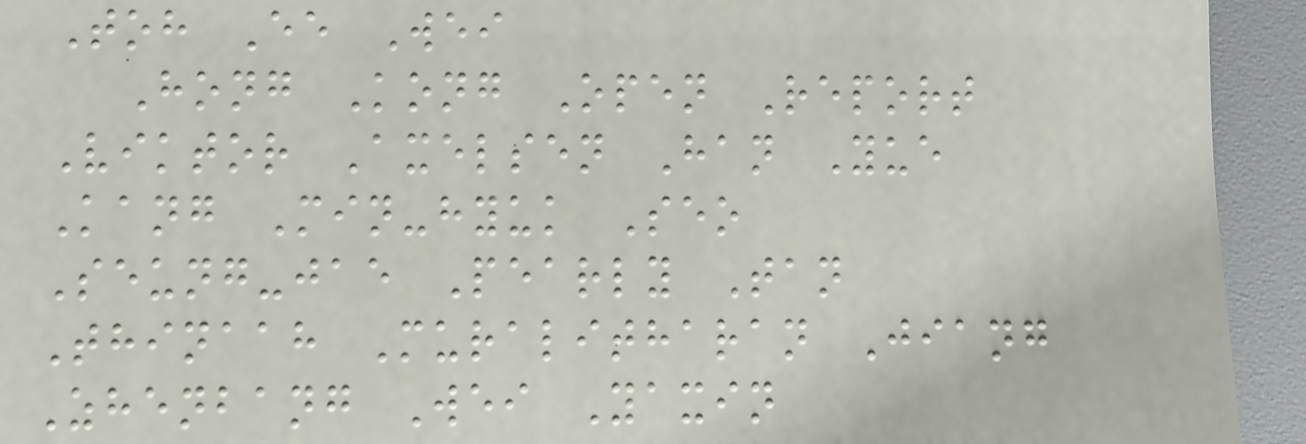Toh Ee Wei
Hong Kong Open Report
Viktor Axelsen Han Yue
Kang Min-hyuk Seo
Seung-jae Pearly Tan
Thinaah Muralitharan Jiang
Zhenbang Wei Yaxin
